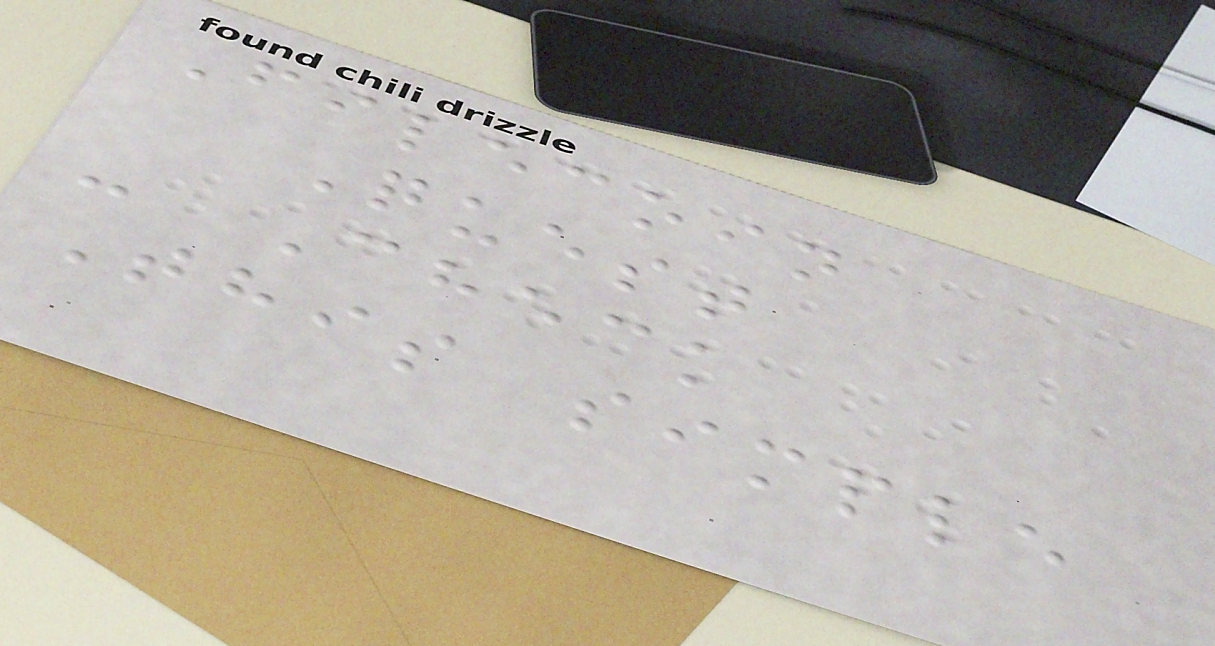Filecoin
Quest
- Check
This simple
